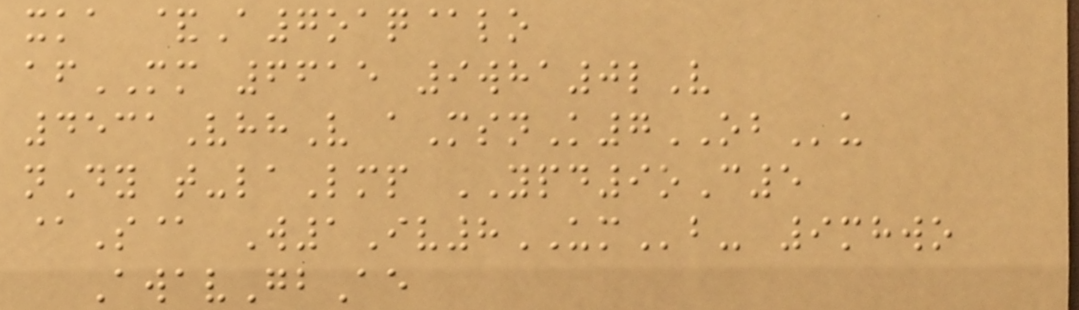xka &A7oaq@lo
afMM 6615 9wha0lV
4531VhhV aMsnK7OBu
nDy t-laLmp YPD9oC5
@S@ W1Iv8UMb- 9mhwo
AwavGbAe
